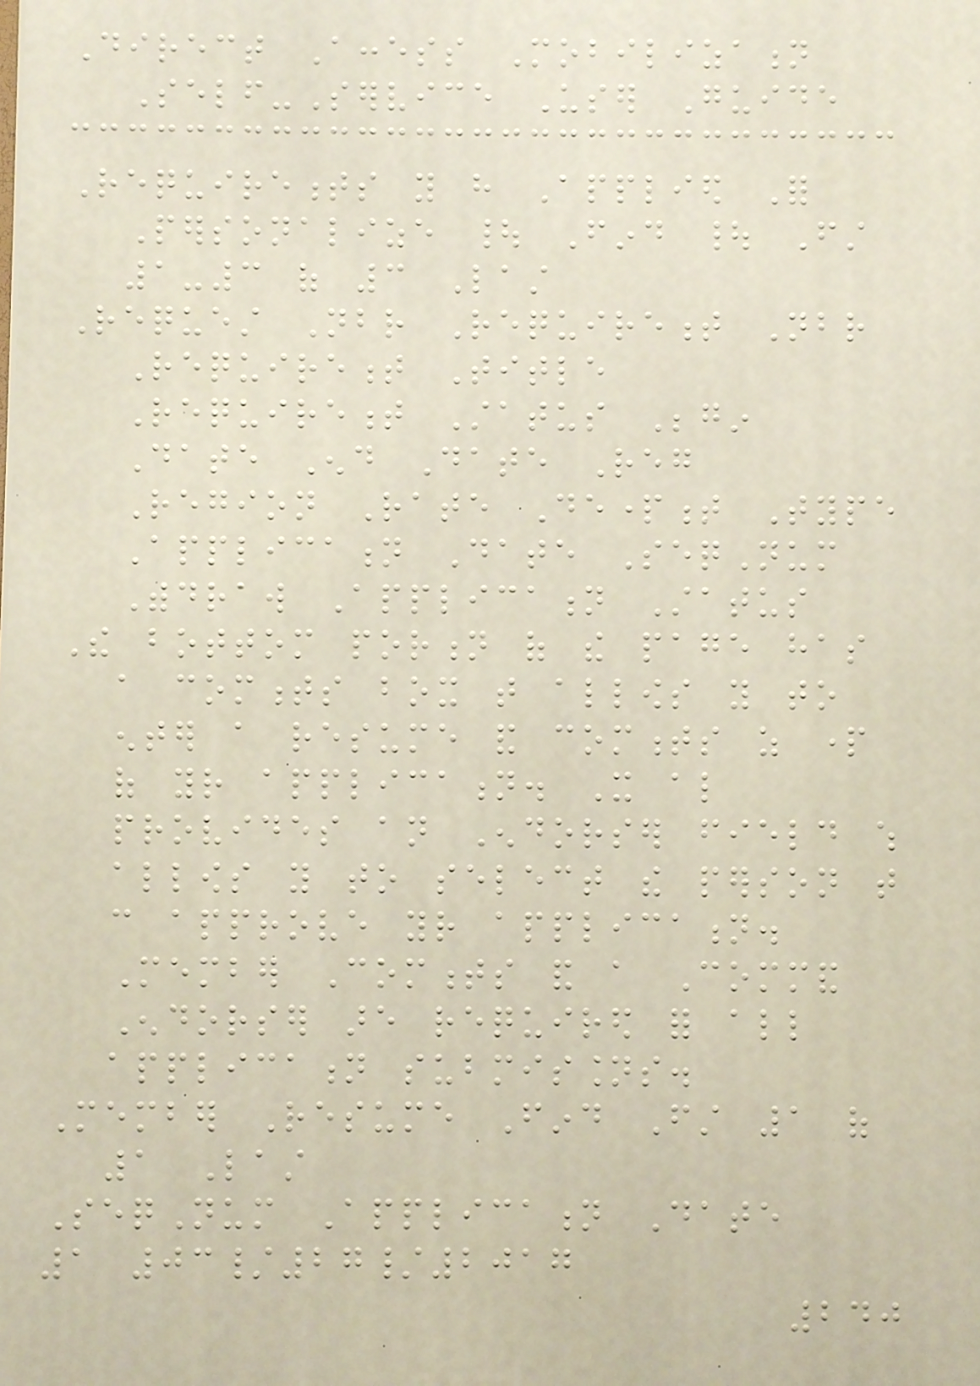Direct Access Mobilization
Self-Service User Guide
Requirements you have Applied For
Personalize | Find | First
1-3 of 3 Last
Request Nbr Requirement Nbr
Requirement Title
Requirement Status Begin
Date End Date Reg
Region Rate Department Type
Application Date SeqNum
Withdraw Application Status
The bottom portion of the page has
a comments box that allows you to
enter a resume and comments as part
of your application. It also
provides an Endorser field which
allows you to select the person that
can approve your application.
Member Comments and a Command
Endorser are required for all
application submissions.
Member Resume Find First 1 of
1 Last
SeqNum Application Date
1 03/27/2017
240
